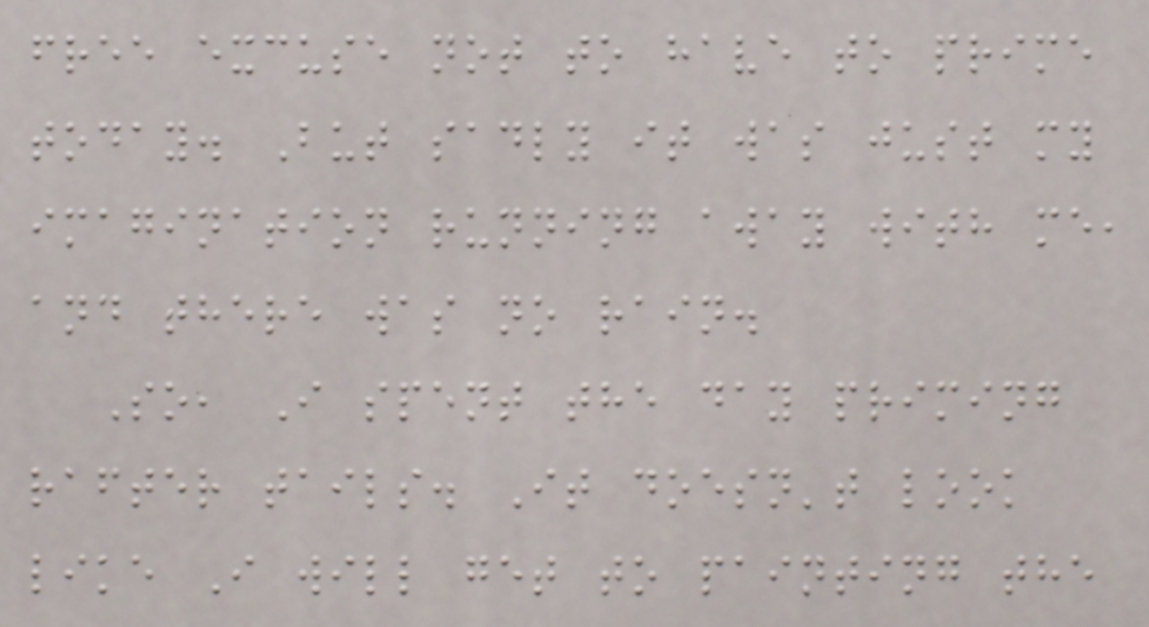free excuse not to have to prime
today. But sadly it was just my
imagination running away with me,
and there was no rain.
So, I spent the day priming
rafter tails. It doesn't look
like I will get to painting the
